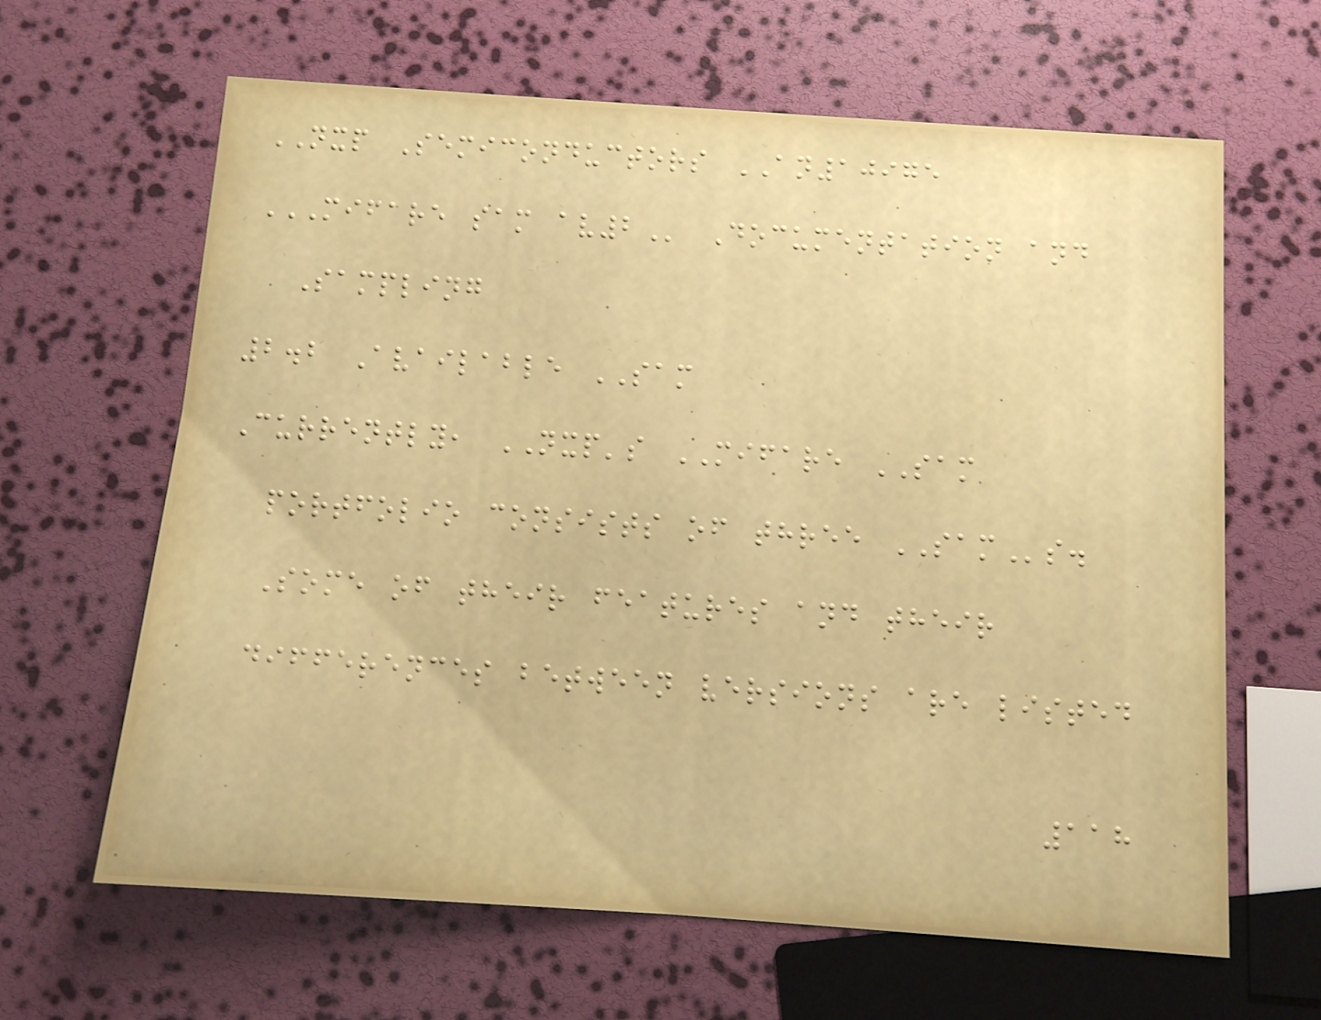NXP Semiconductors AN10975
MIFARE SAM AV2 Documentation and
Sampling
2.2 Available SAM
Currently, NXP's MIFARE SAM
portfolio consists of three SAMs.
Some of their features and their
differences between versions are listed
118
